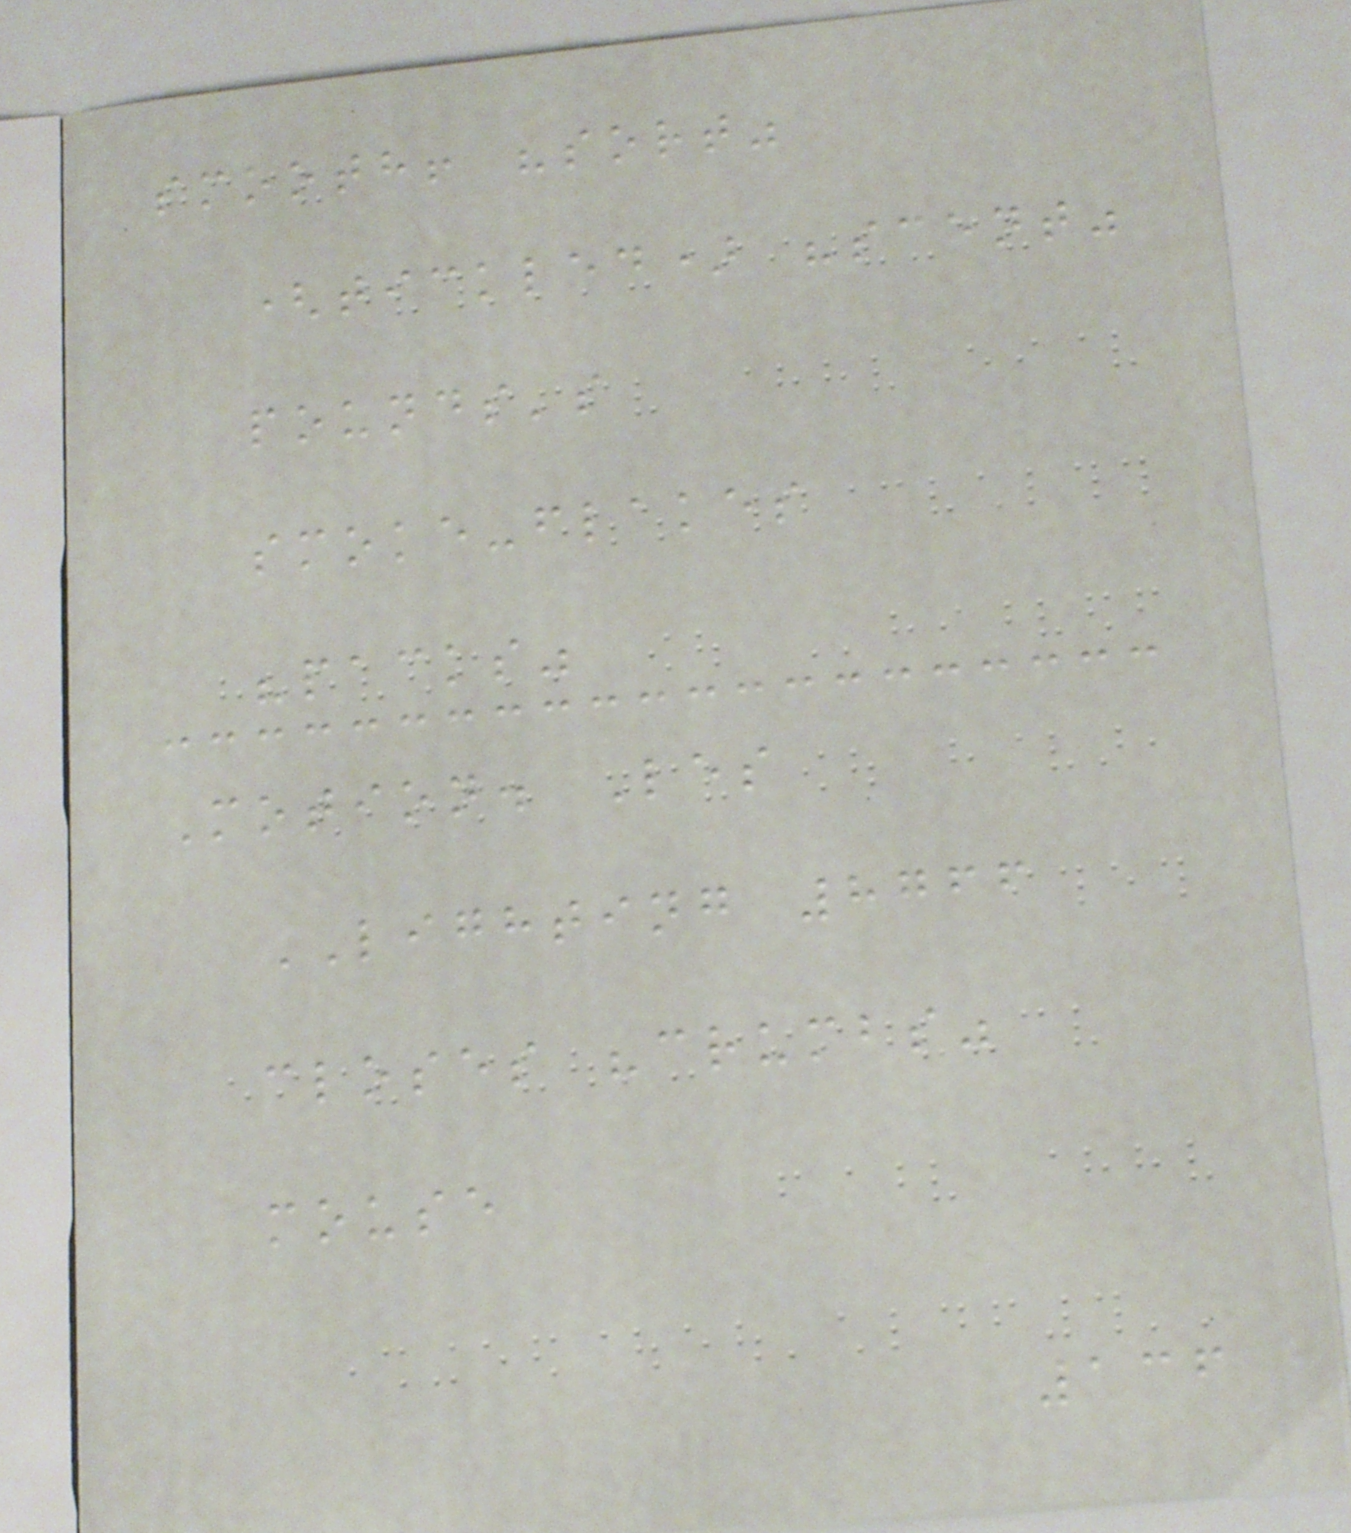smooth! "sort"
(tickled) "scent"
pounds's
smoke-flakes
"packs"
Motion. Les
LIGHTING 8766
closes "crumbs"
mouse
136
